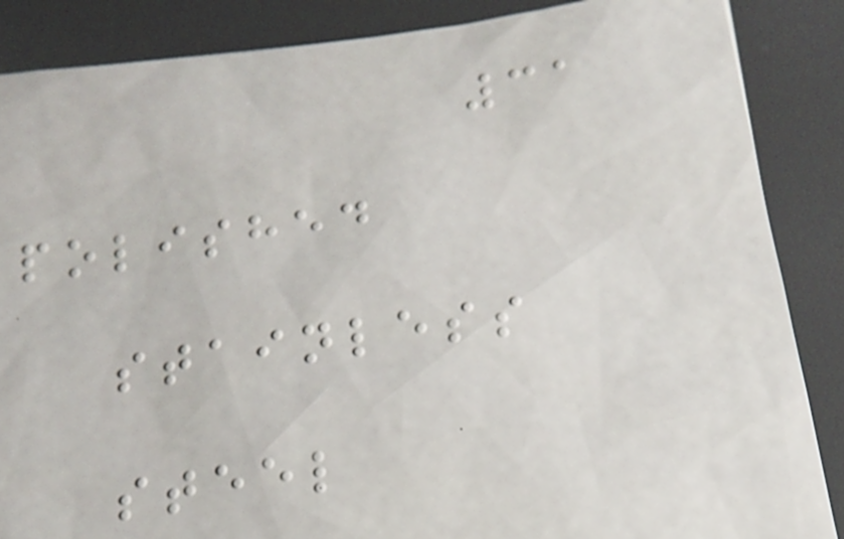31
polished
stainless
steel
